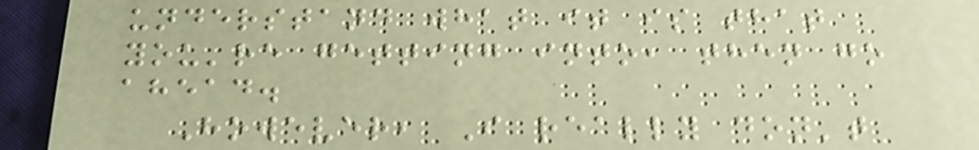understand what it is that
you're getting into, then go
ahead.
However, I really don't
